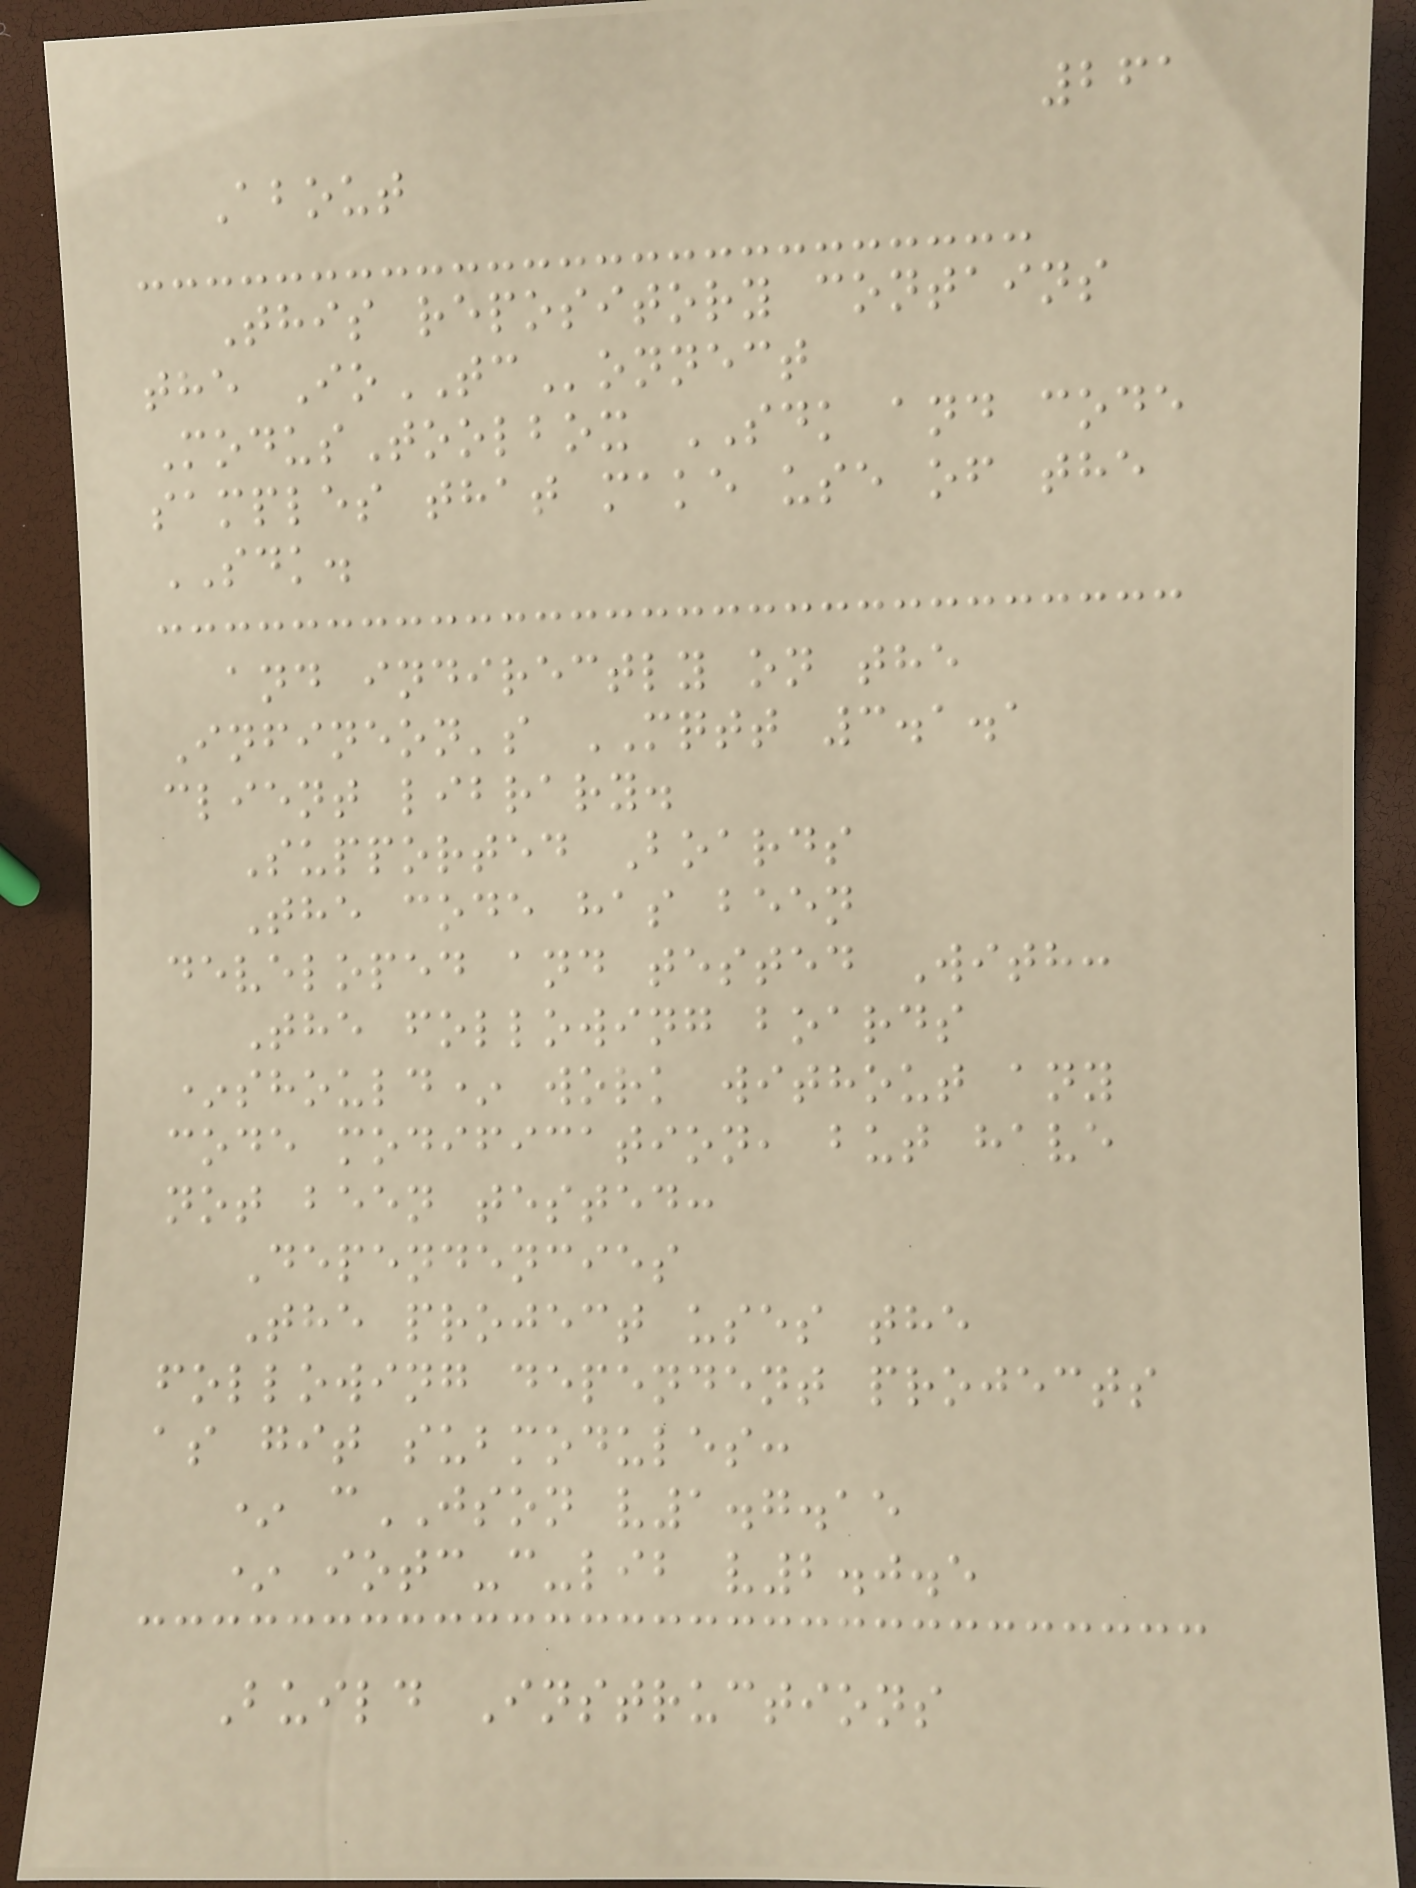261
About
This repository contains
the IoTConnect
ModusToolbox SDK and code
samples that make use of the
SDK.
and indirectly on the
Infineon's MQTT 3.1.1
client library.
Supported Boards
The code has been
developed and tested With:
The following boards
*should* work without any
code modification, but have
not been tested:
Dependencies
The project uses the
following dependent projects
as git submodules:
* cJSON v1.7.15
* iotc-c-lib v2.0.5
Build Instructions
